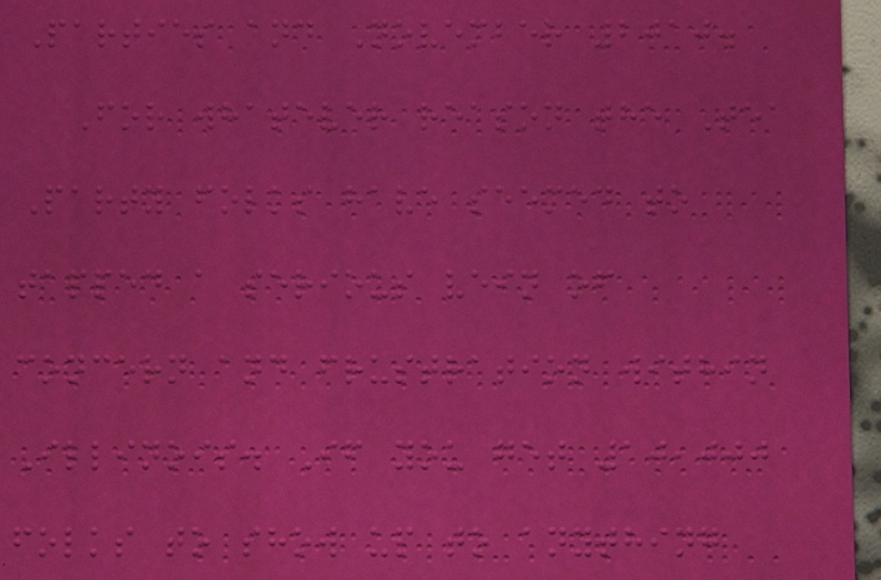Parties and November 2010.
For whatever reason the Tea
Party folks have seemed to
tapped a serious vein of
concern and frustration within
Illinois. If you get 10,000
folks to show up to anything
